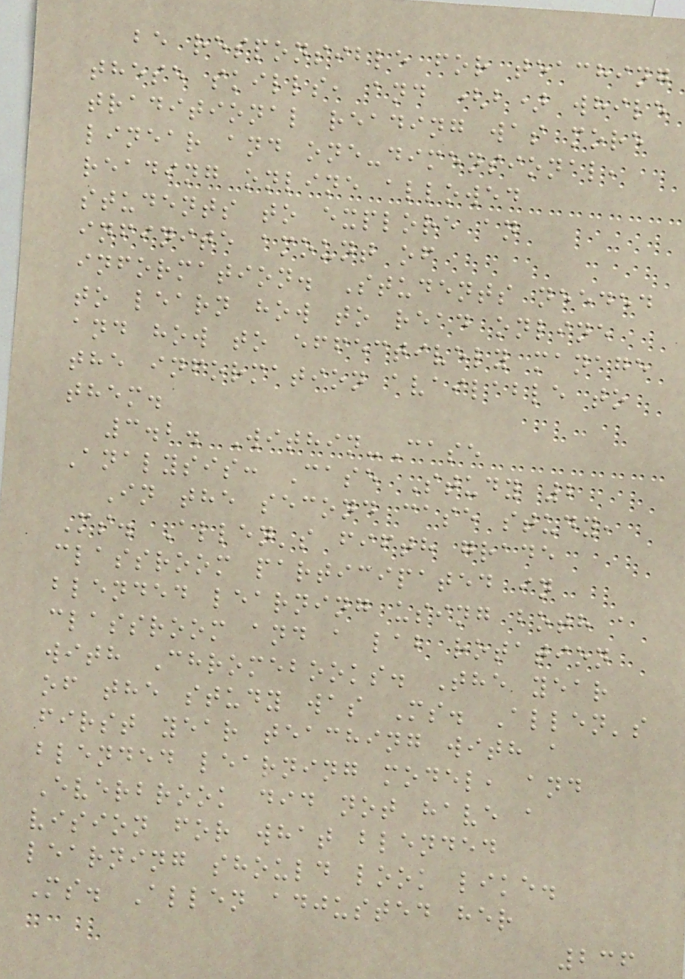be responsible for teaching
these skills, and (b) while
traditional reading was more
linear and one-dimensional,
reading online allowed
students to explore an
infinite amount of
information. Students needed
to learn how to read online
and how to effectively manage
the information available to
them.
3.2. Within-Case
Analysis: Case Study 2
In the second case study,
Ms. Allen's fifth grade
classroom participated in
blended learning using both a
classroom and a lab rotation
with Chromebooks. The year
of the study was Ms. Allen's
first year teaching with a
blended learning model, and
Everbrook did not have a
vision for what blended
learning should look like.
Ms. Allen adjusted her
236
